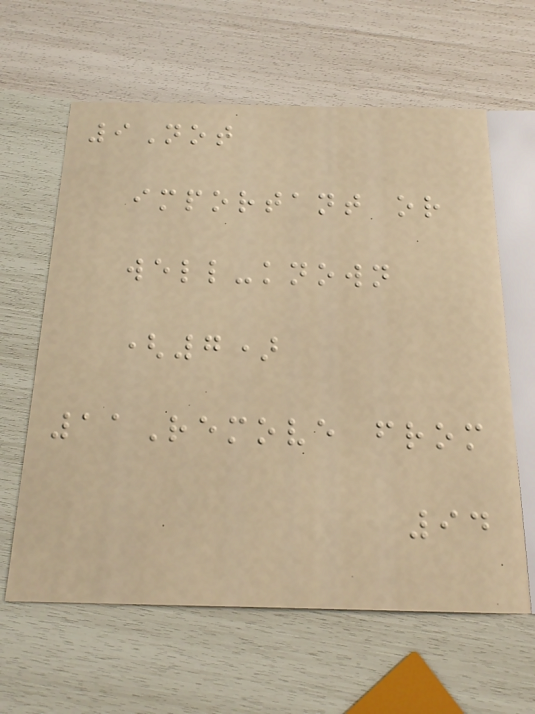9Not
important or
well-known
(7)
11Remove from
94
